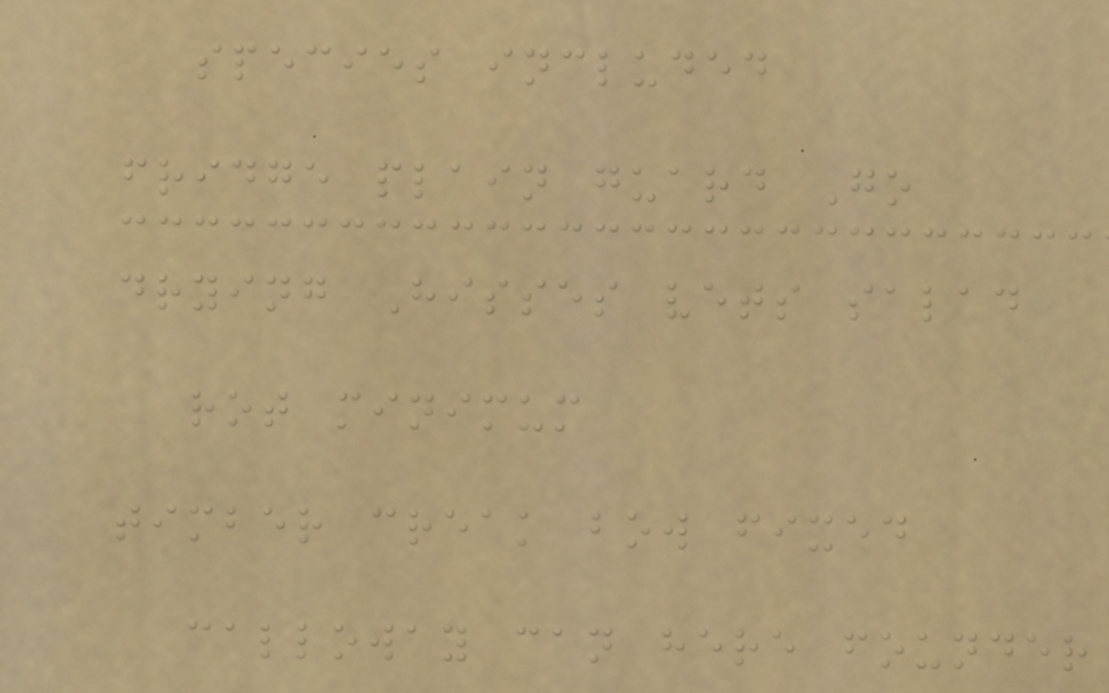species included
fridge plain guard Go
drying Hisses vets salad
rot minimum
timber creak bow fixed
calloway can here founder
